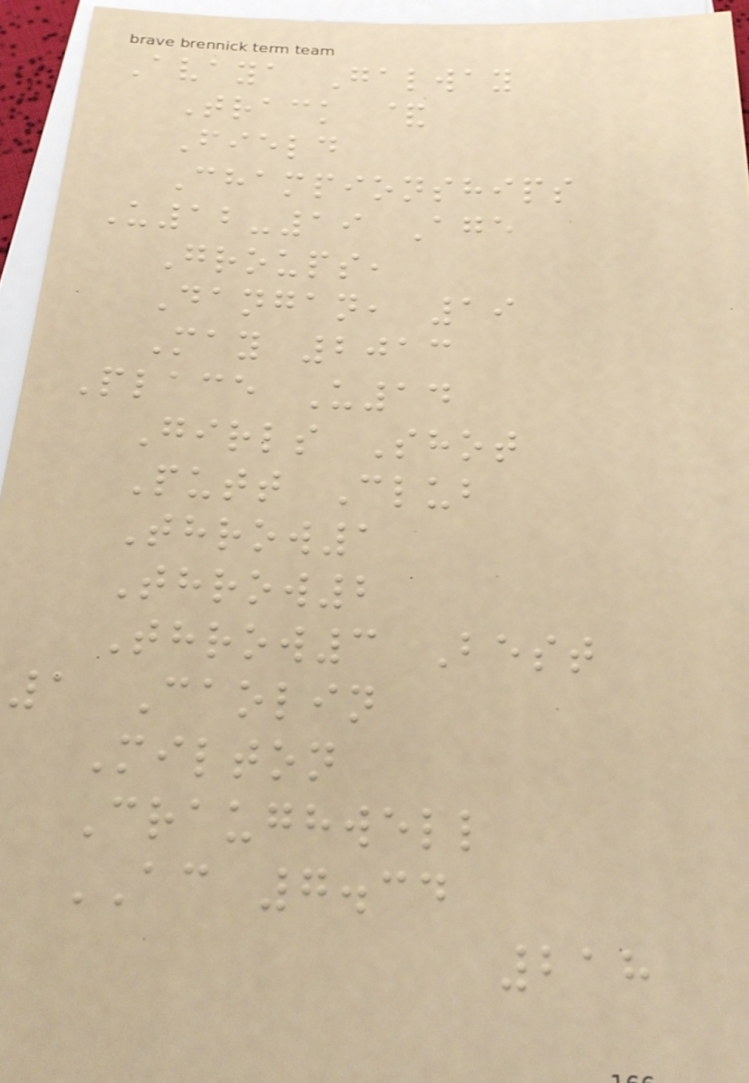Avaya Galway
Track &
Field
Championships
U12-19 Age
Groups,
Dangan, 19
May 2013
Place U14
Girls Shot
Putt Club
Throw1
Throw2
Throw3 Best
1 Caolin
Milton
Craughwell
AC 7.34
218
